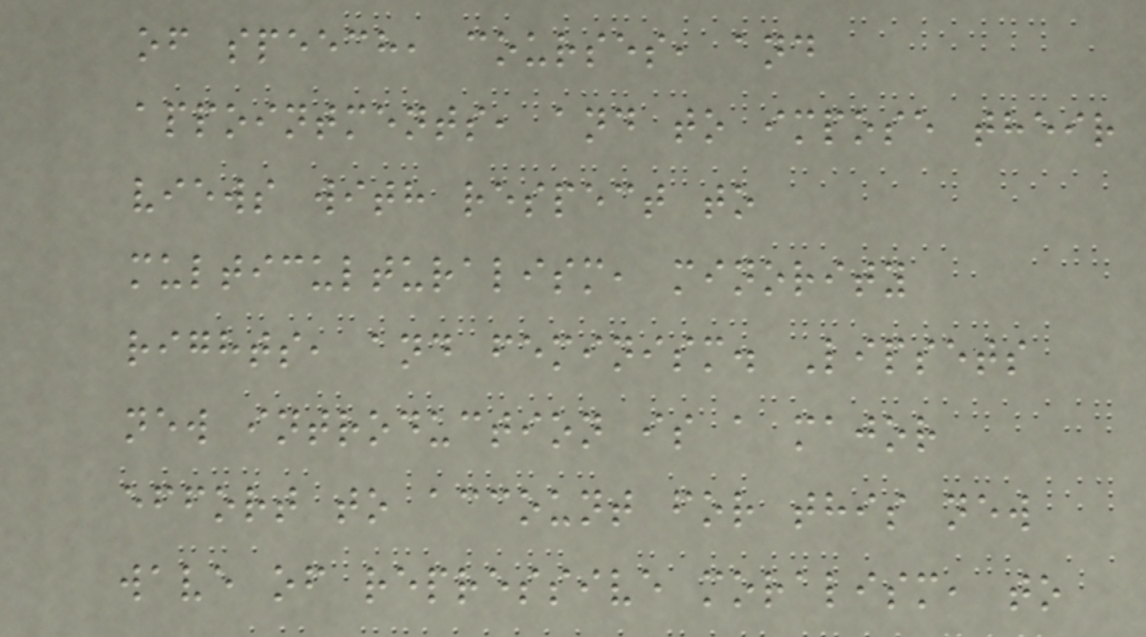of speech, courses, and
appointments, and to impose their
views with respect to
multiculturalism, minority
rights, and feminism. Lipsets
new introduction is a major
effort to account for this new
wave of repressive moralism, to
